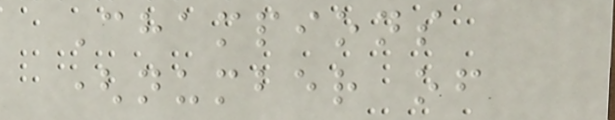Champions
(number of
